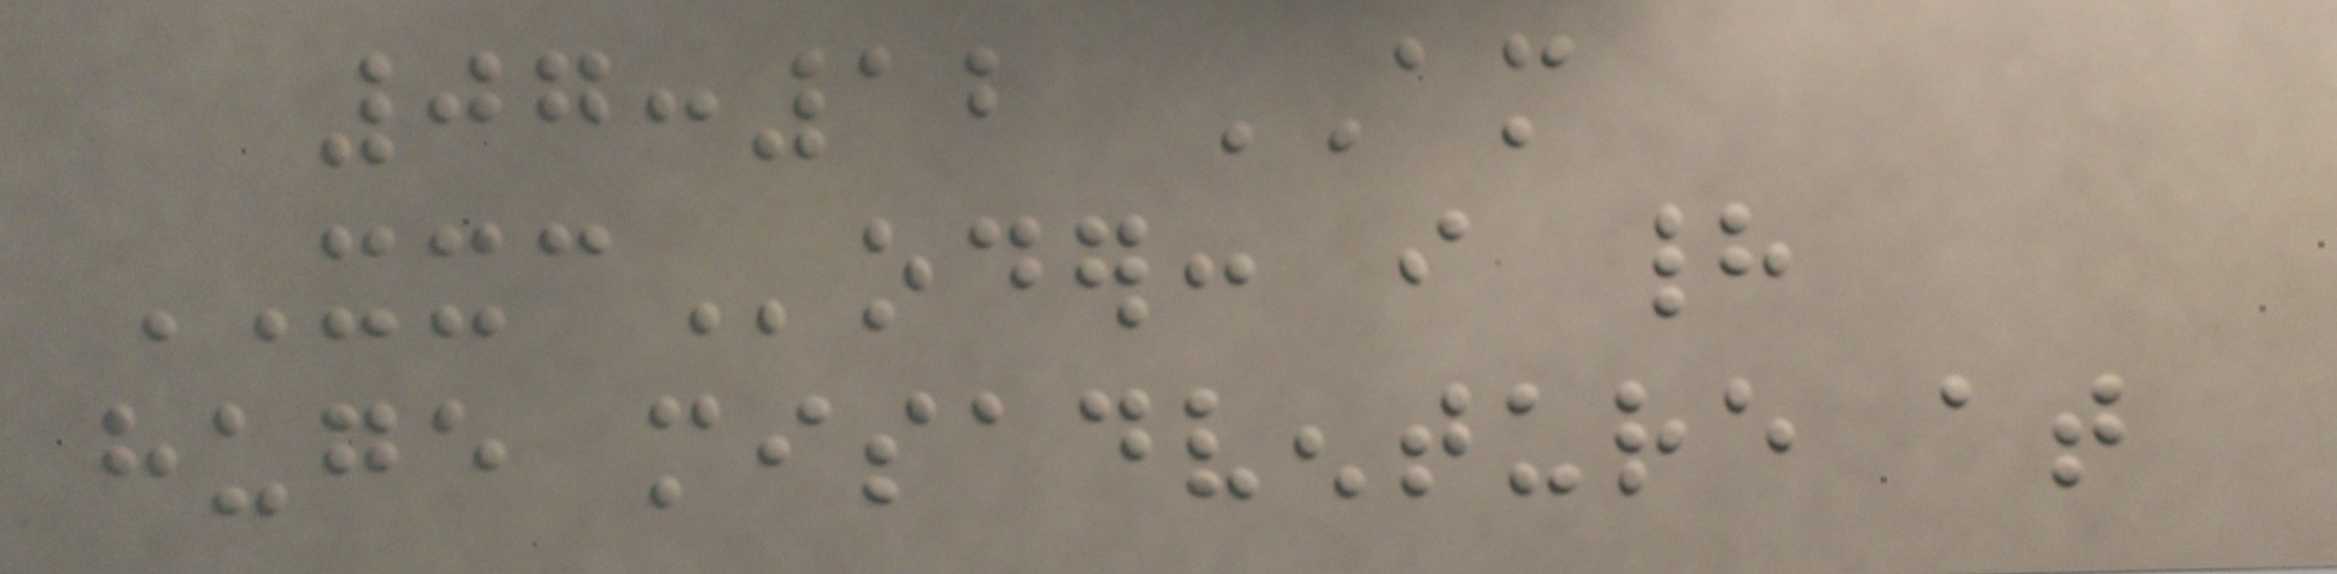07:12 AM
XXCoder: i had
huge misadventure at
